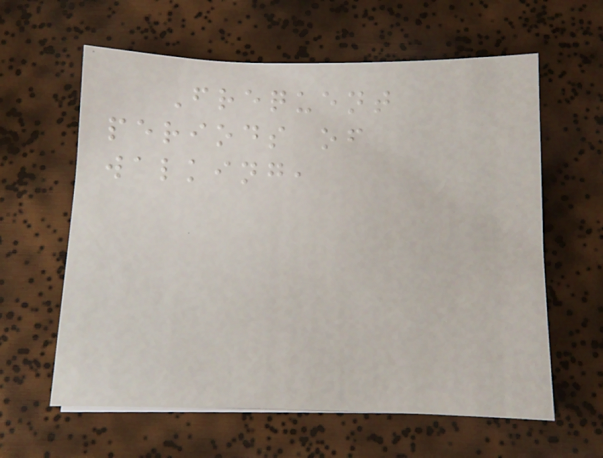Frequent
periods of
walking,
